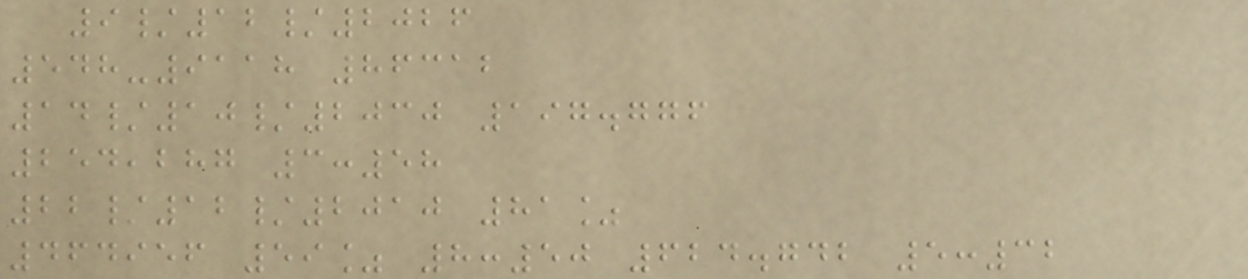9/12/2026
548-9118 86312
14/10/2030 197.776
254,287 3:58
22/12/2010 81%
464956 59% 8:50 624.742 5:32
